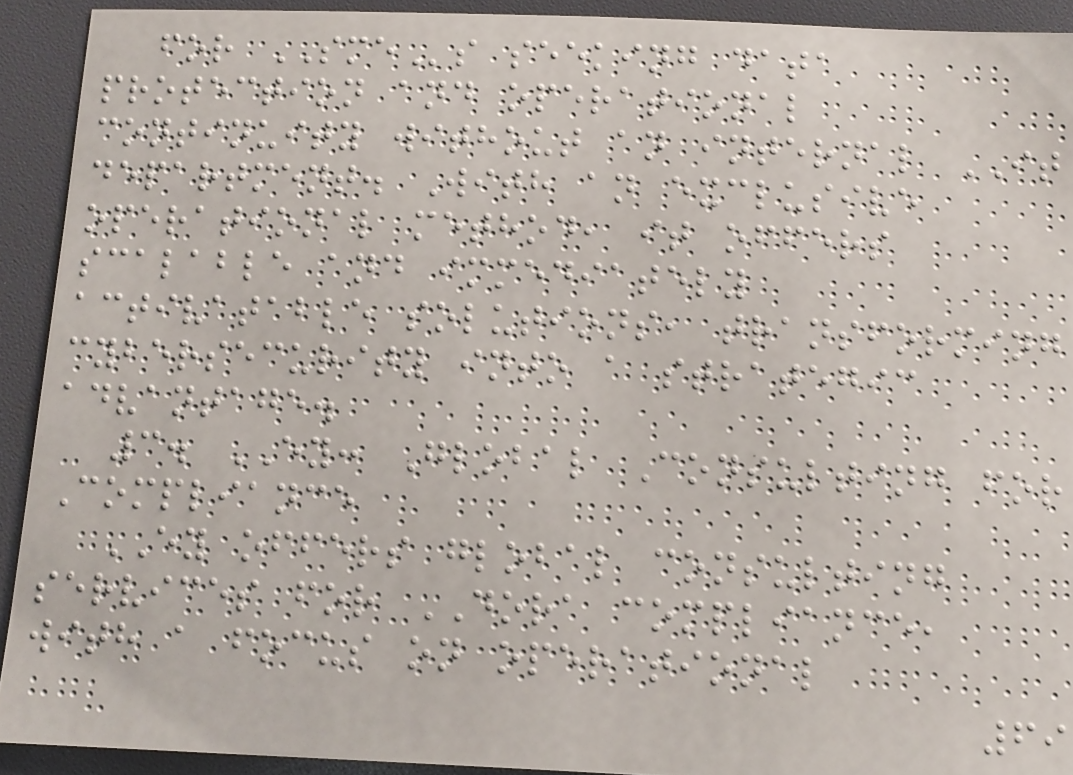for SMEs seeking data
protection and operational
continuity without an internal IT
department. With an exclusive
operational method, it offers
scalable and immediately
activatable solutions, transforming
cybersecurity into a strategic
advantage.
3. EY: Global Consulting for
Compliance
EY offers global consulting
services for DORA compliance,
with a focus on operational
69
